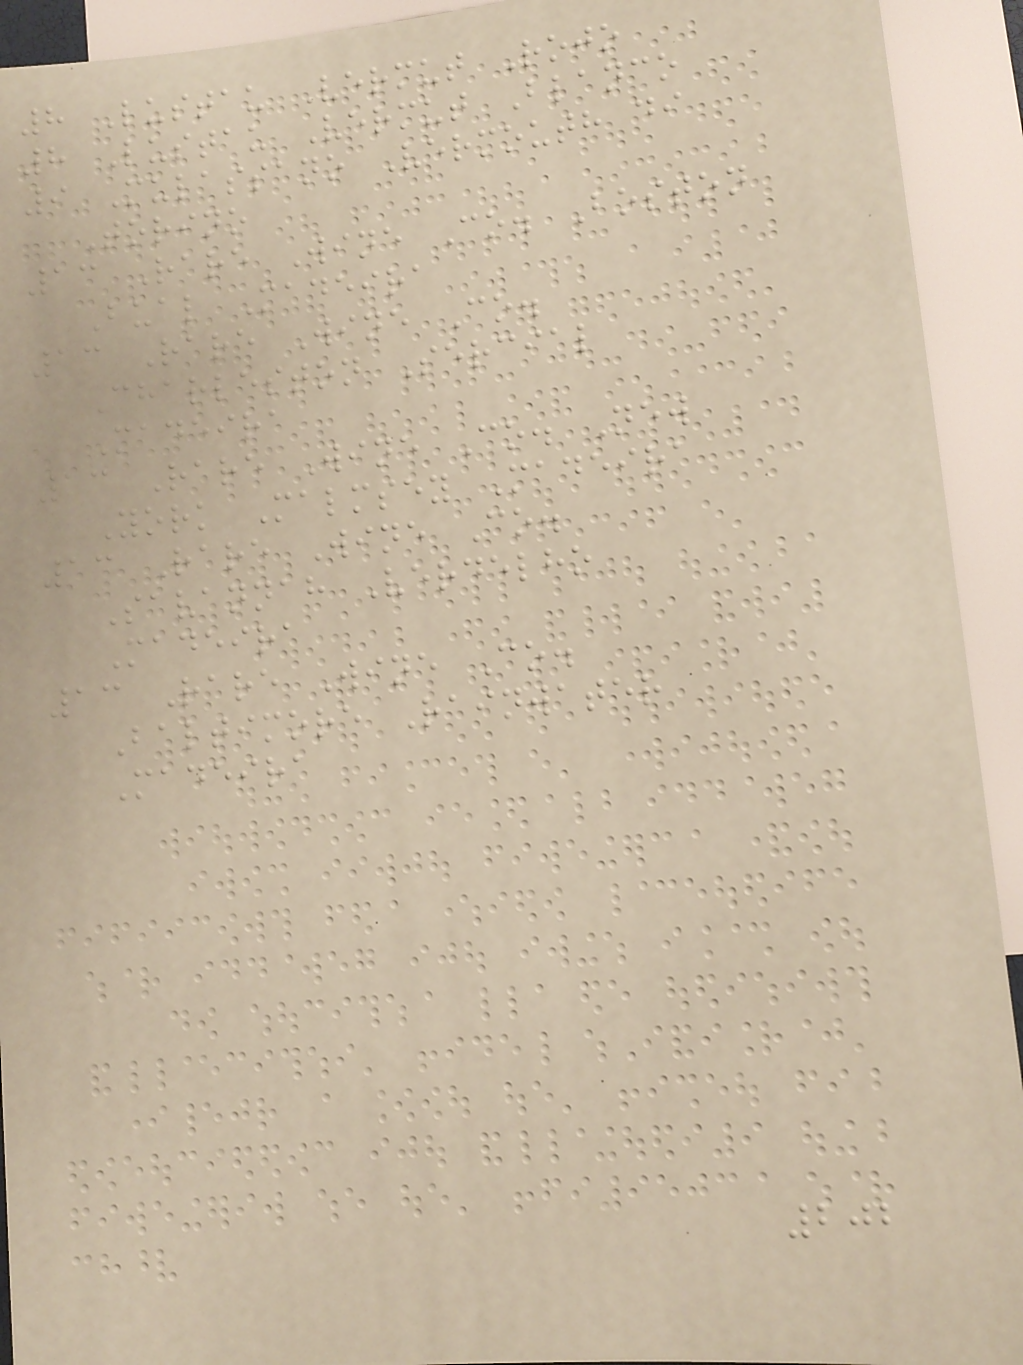8 Lustau Vermut Rojo
8 Lustau Vermut Blanco
9 Mulassano Vermouth di
Torino
13 Rare Wine Co. Boston
Bual Madeira
13 Rare Wine Co.
Charleston Sercial
Madeira
13 Rare Wine Co. New
York Malmsey Madeira
13 Rare Wine Co.
Savannah Verdelho
Madeira
13 Rare Wine Co.
Baltimore Rainwater
Madeira
202
